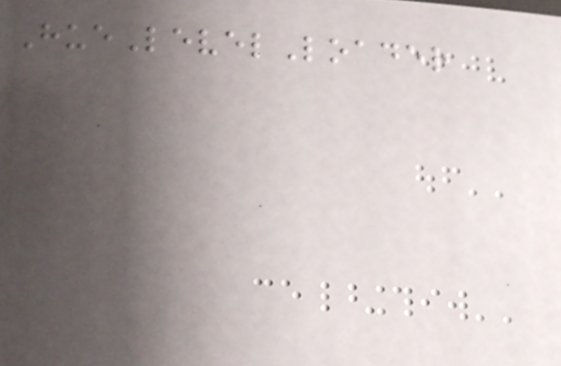HueLevelLoader
